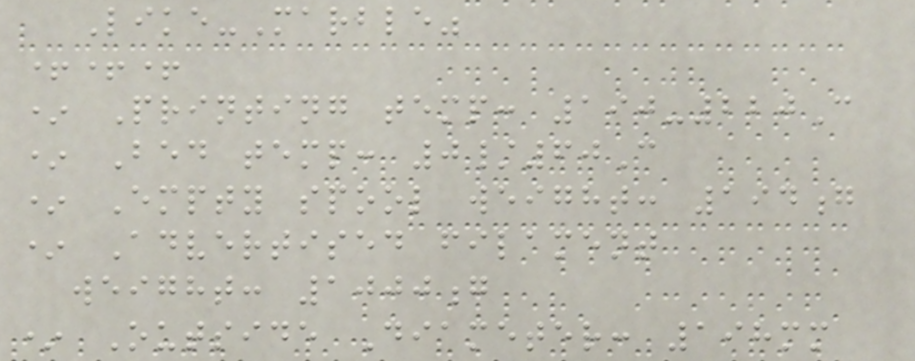Like-Marble"
+++
* Printing temp: 190-220C
* Bed temp: 0/60C
* Empty spool weight: 194g
* Advertised filament
weight: 1000g
* Outside Diameter: 198mm
